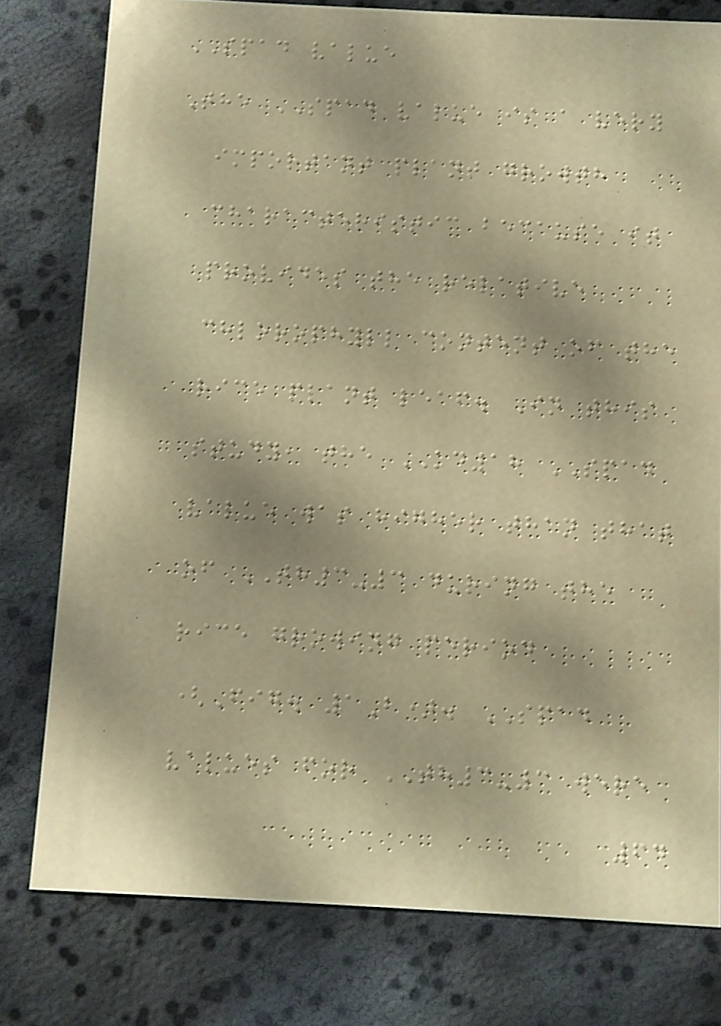SPAD value
The SPAD value is a very
important plant growth
characteristic because it
provides the relative
chlorophyll content of the
rice plant leaf. In this
study, the KD18 SPAD
value was higher than that
of TH3-3 during the
rice growing period
(Fig. 1B). SPAD
values for TH3-3 were
64
